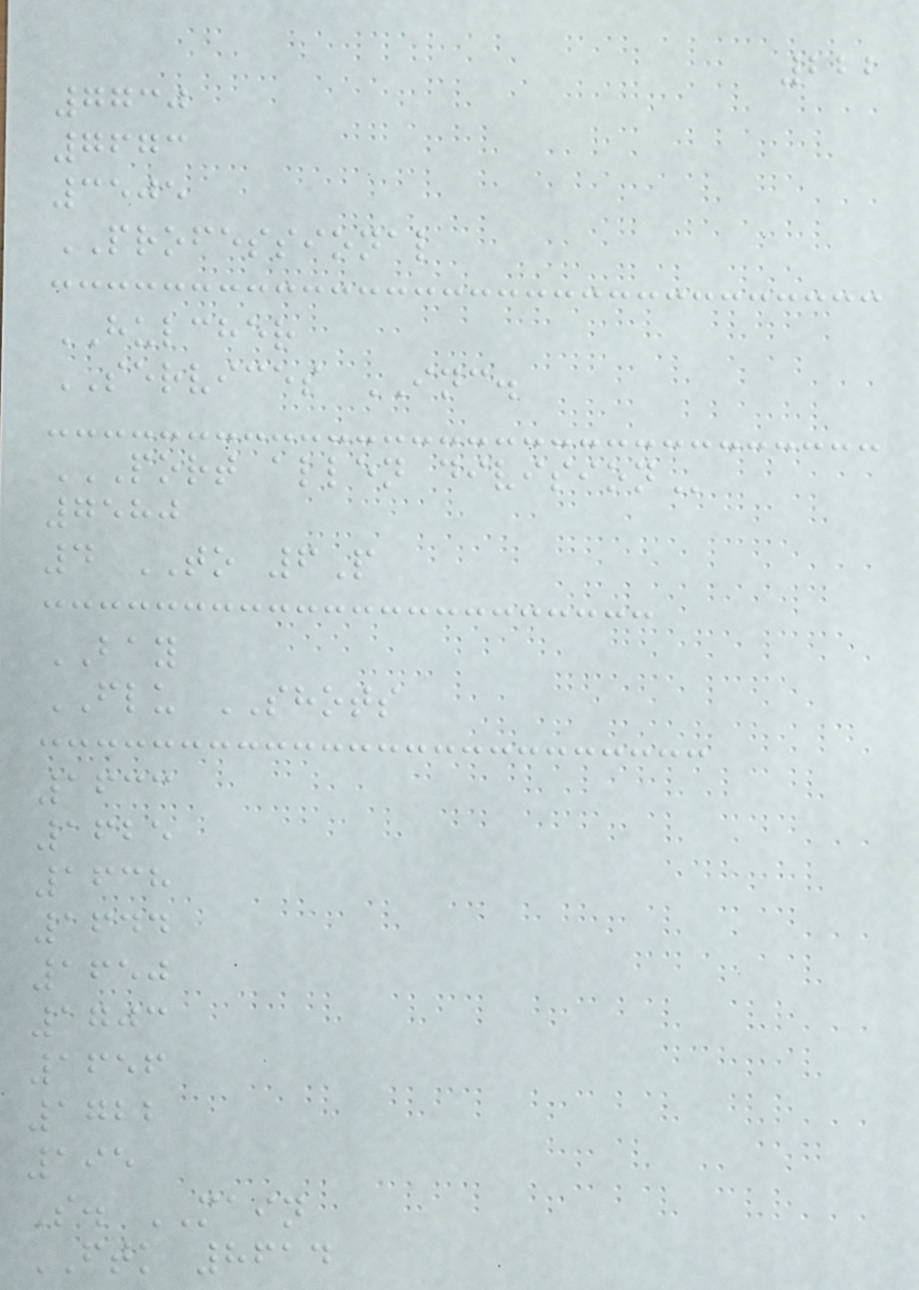222
7730
7673
3505
PROFESSIONAL
HULCHER
SERVICES INC.
PORT ALLEN DIVISION
7580
4 TO 6P
BAY
FLU SHOTS
1633
1625
1638
1644
1650
1703
1656
1722
195
S. MAIN
FTK 8614
